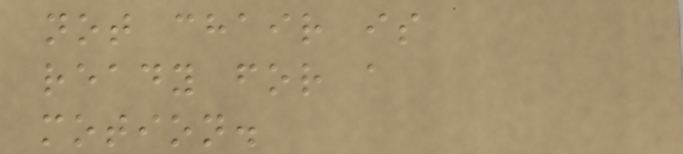not chair is
ready for a
motion.
